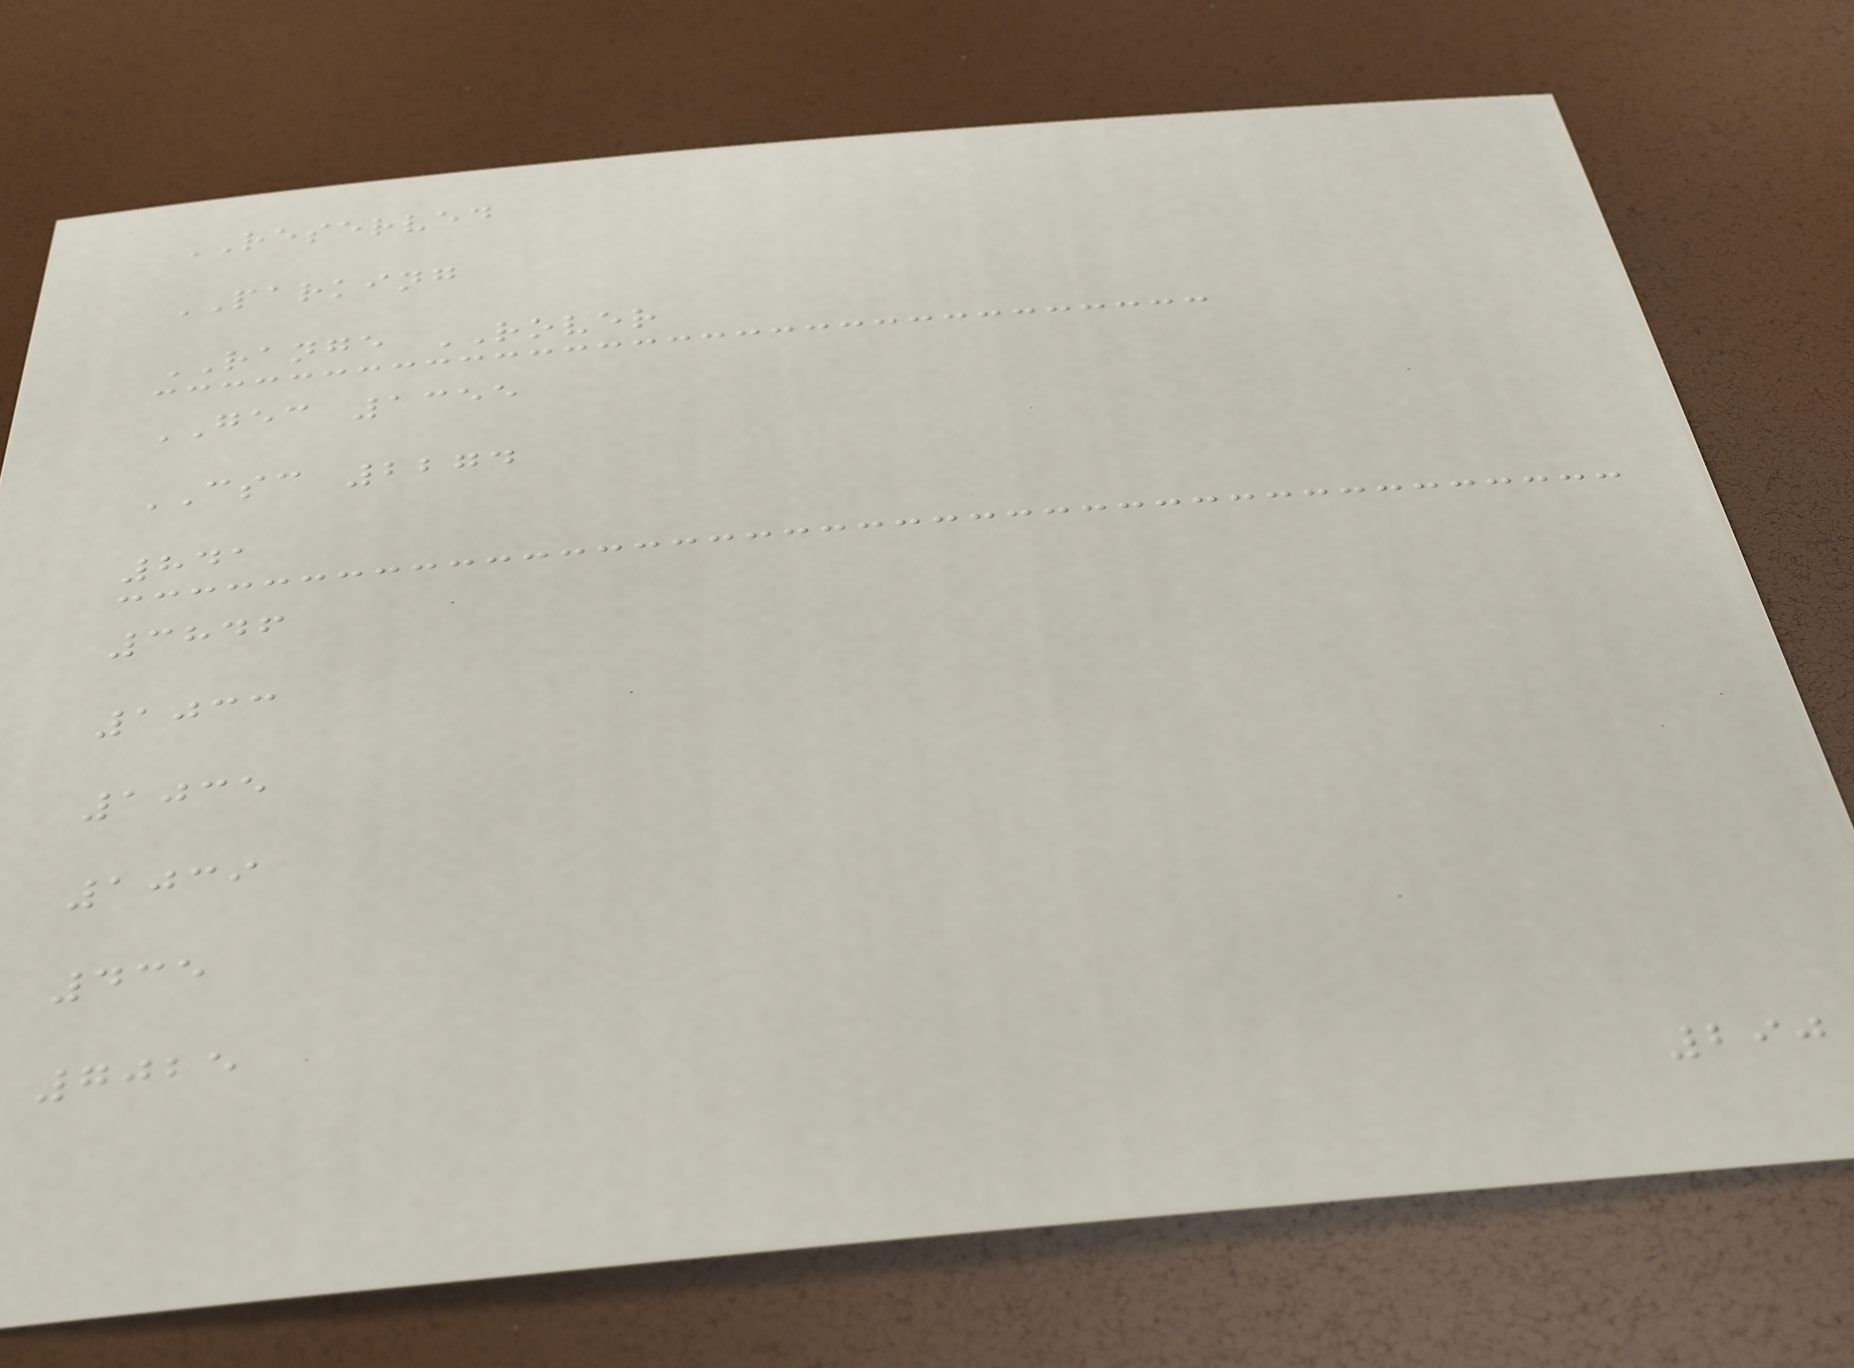RESERVED
PARKING
RANGE ROVER
GEC 1355
CSC 2274
841
3846
1033
1035
1039
435
7025
290
